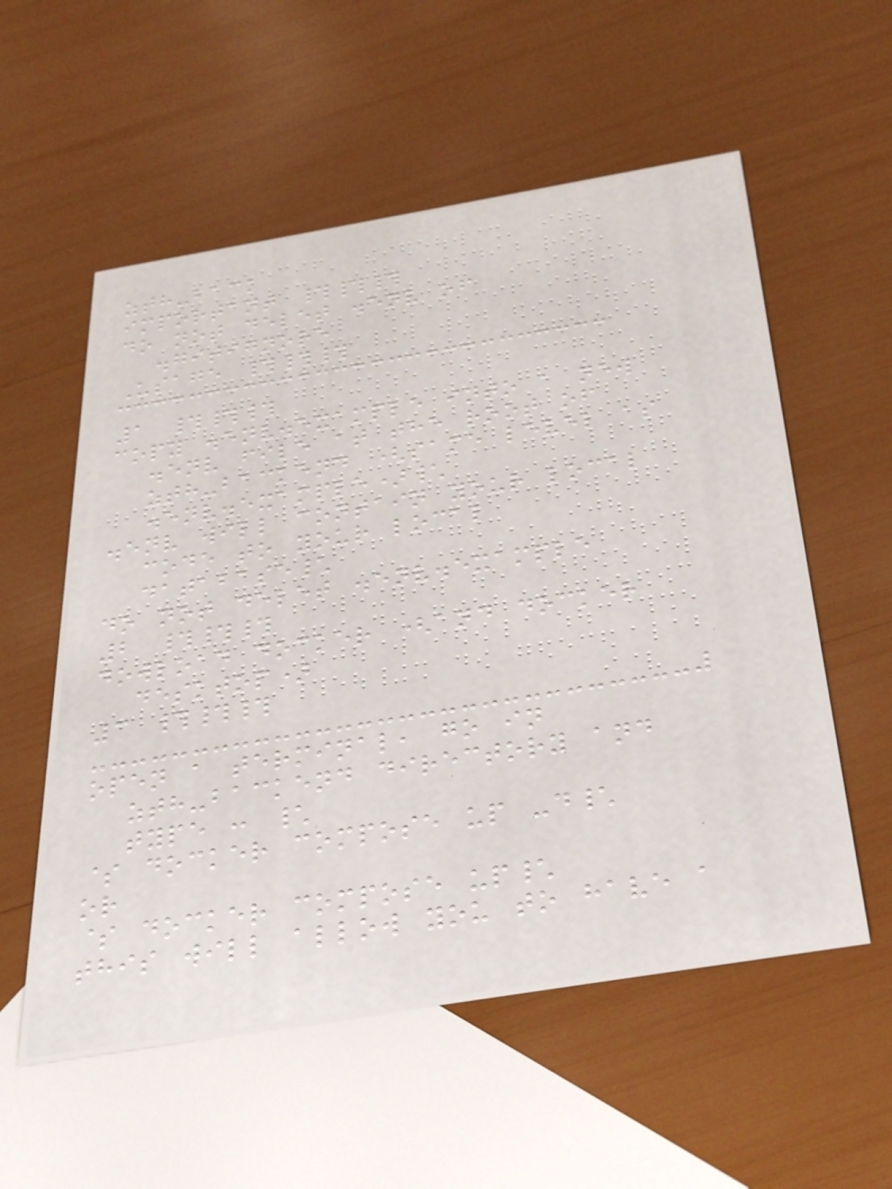zth-back
important ###
do not delet .env of
.gitignore
Usage ###
1 ###
copy .env.example into a new
.env file at the root of
zth-backend (same level as
.env.example)\
.env will contain your local
code to your local
database\
do not delet .env.example
2 ###
dowload docker (and docker
desktop)
3 ###
open a terminal, go in
zth-backend directory and
type : \
$ docker compose up -d\
or
$ docker compose up\
this will allow you to have a
